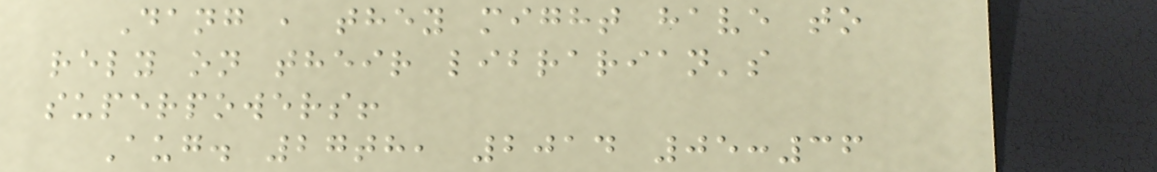Dang , they might have to
rely on their librarian's
superpowers!
Aug. 27th, 2014 05:36
